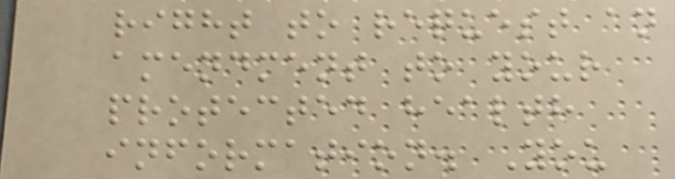right to request an
amendment to your
protected health
information. You
